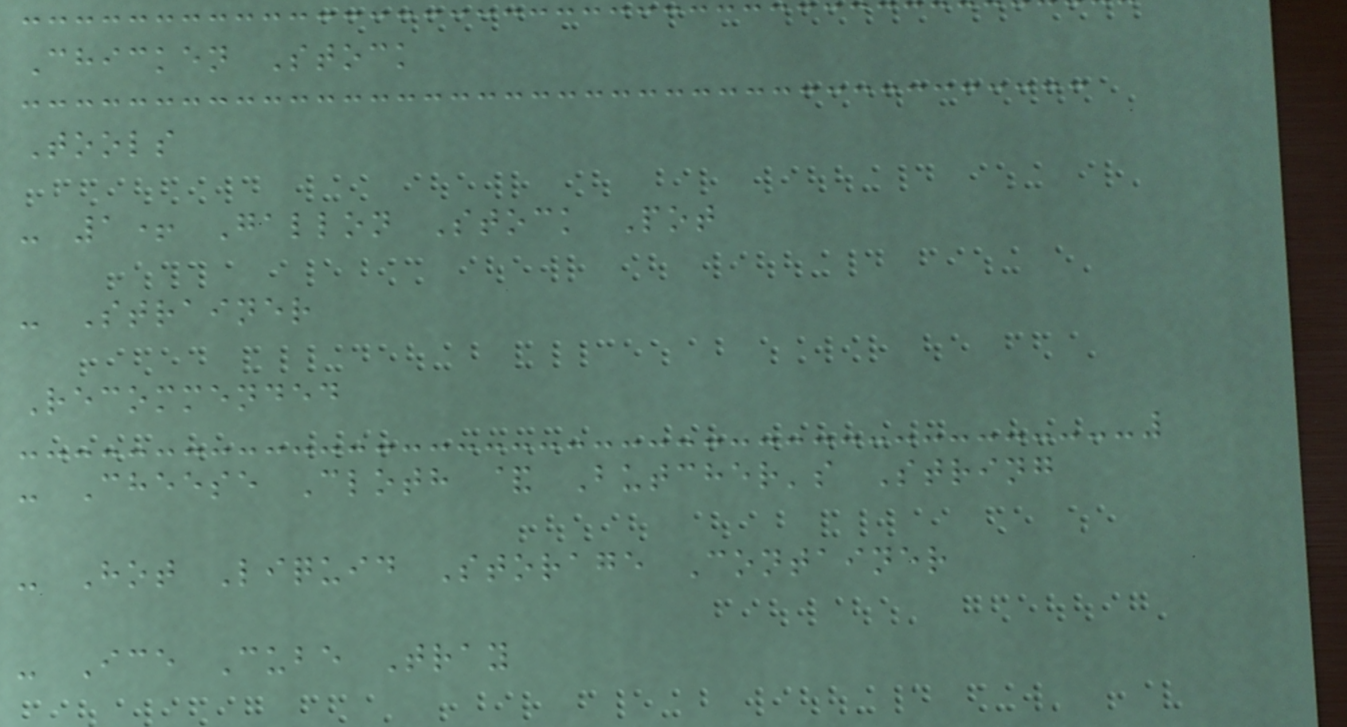Chicken Stock
Tools
- 1+ Gallon Stock Pot
- Strainer
Recommended
- Cheese Cloth & Butcher's String
- Hot Liquid Storage Container
- Ice Cube Tray
